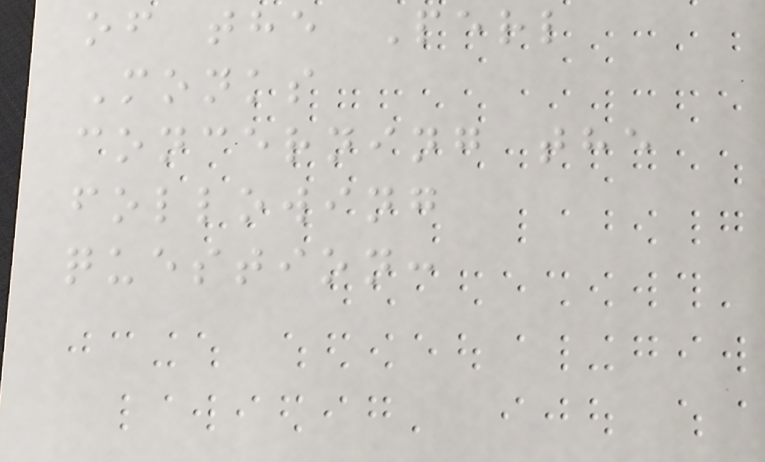of the Perl
Monks
concerning the
following
question:
